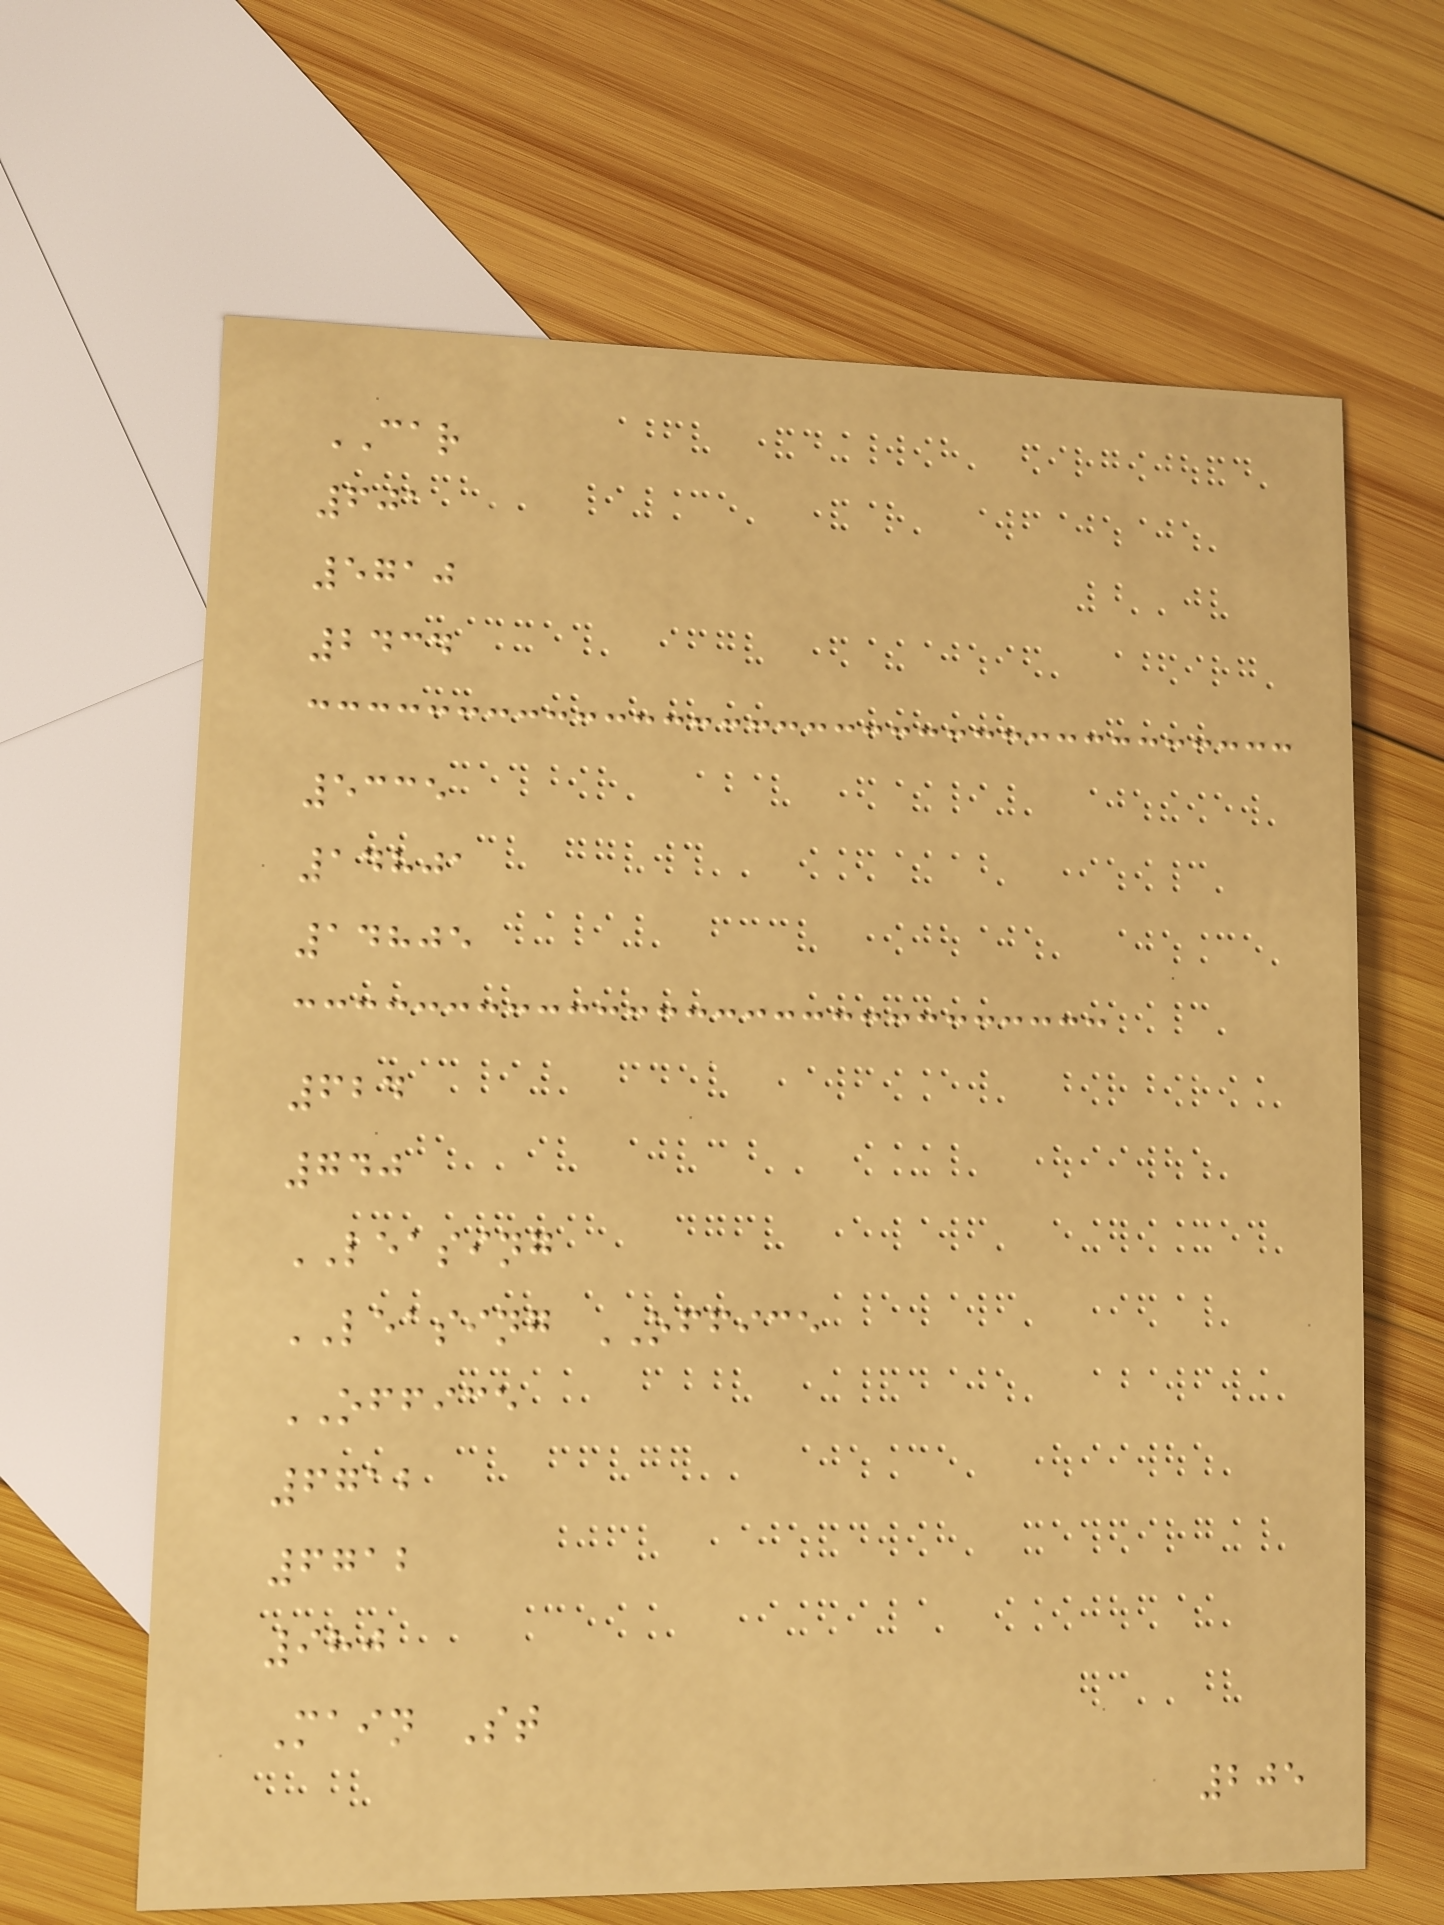CAR
601
5710
2434
5335
14801
14805
624
740
LEASING
LEASING OFFICE
OFFICE
6712
6712
980
Main St
205
